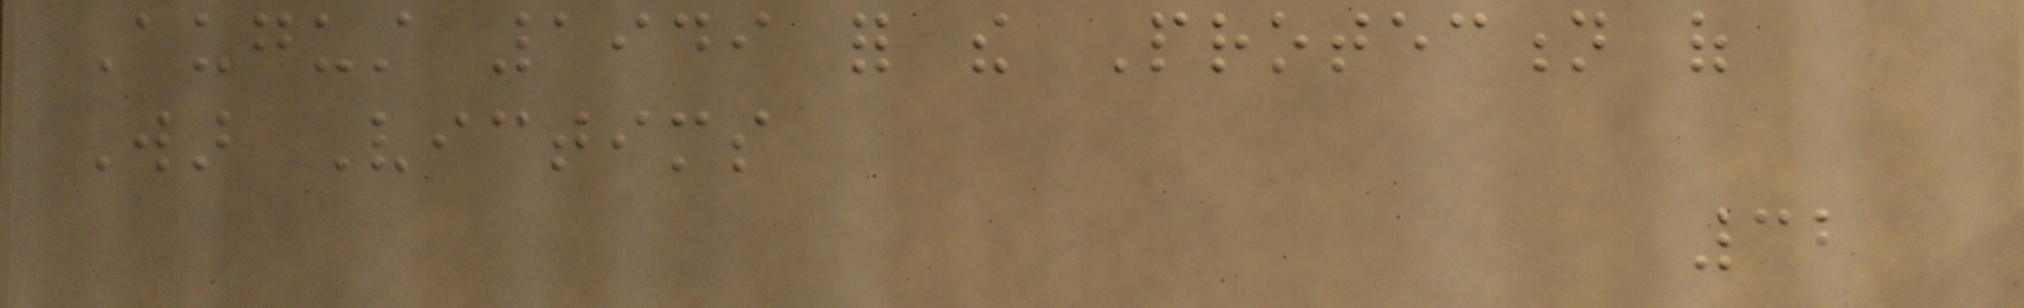August 1949 for the Protection of
War Victims
32
